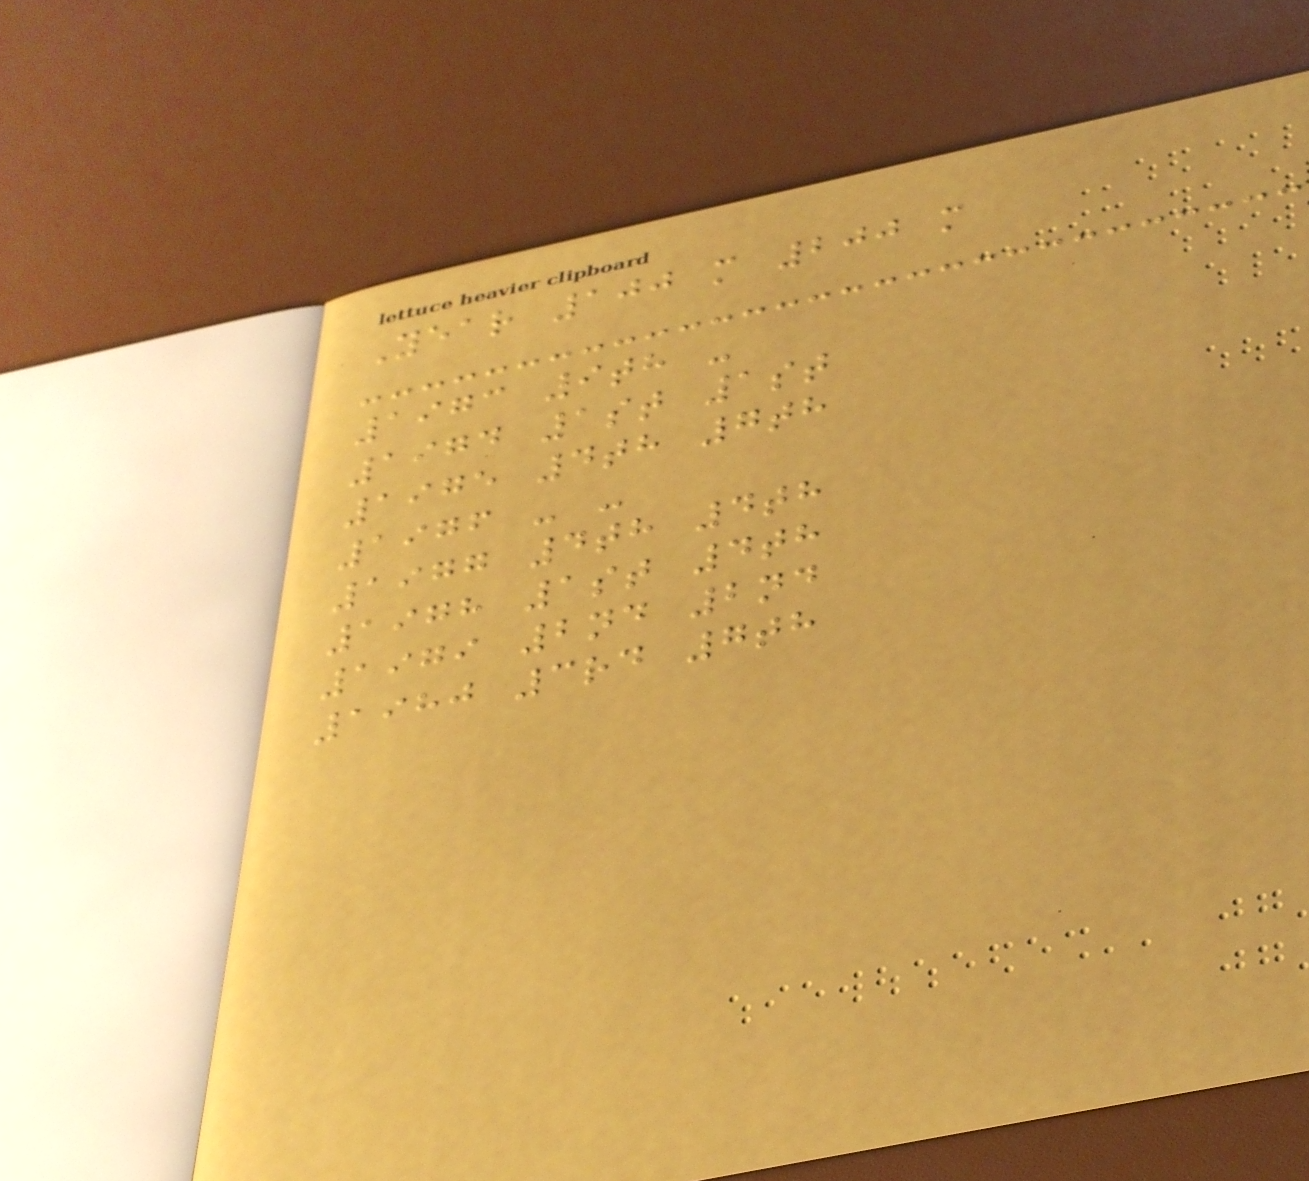Year 100 m 200 m
1973 9th -
1974 1st 1st
1975 4th 7th
1976 - -
1977 4th 4th
1978 1st 4th
1979 2nd 2nd
1980 3rd 7th
